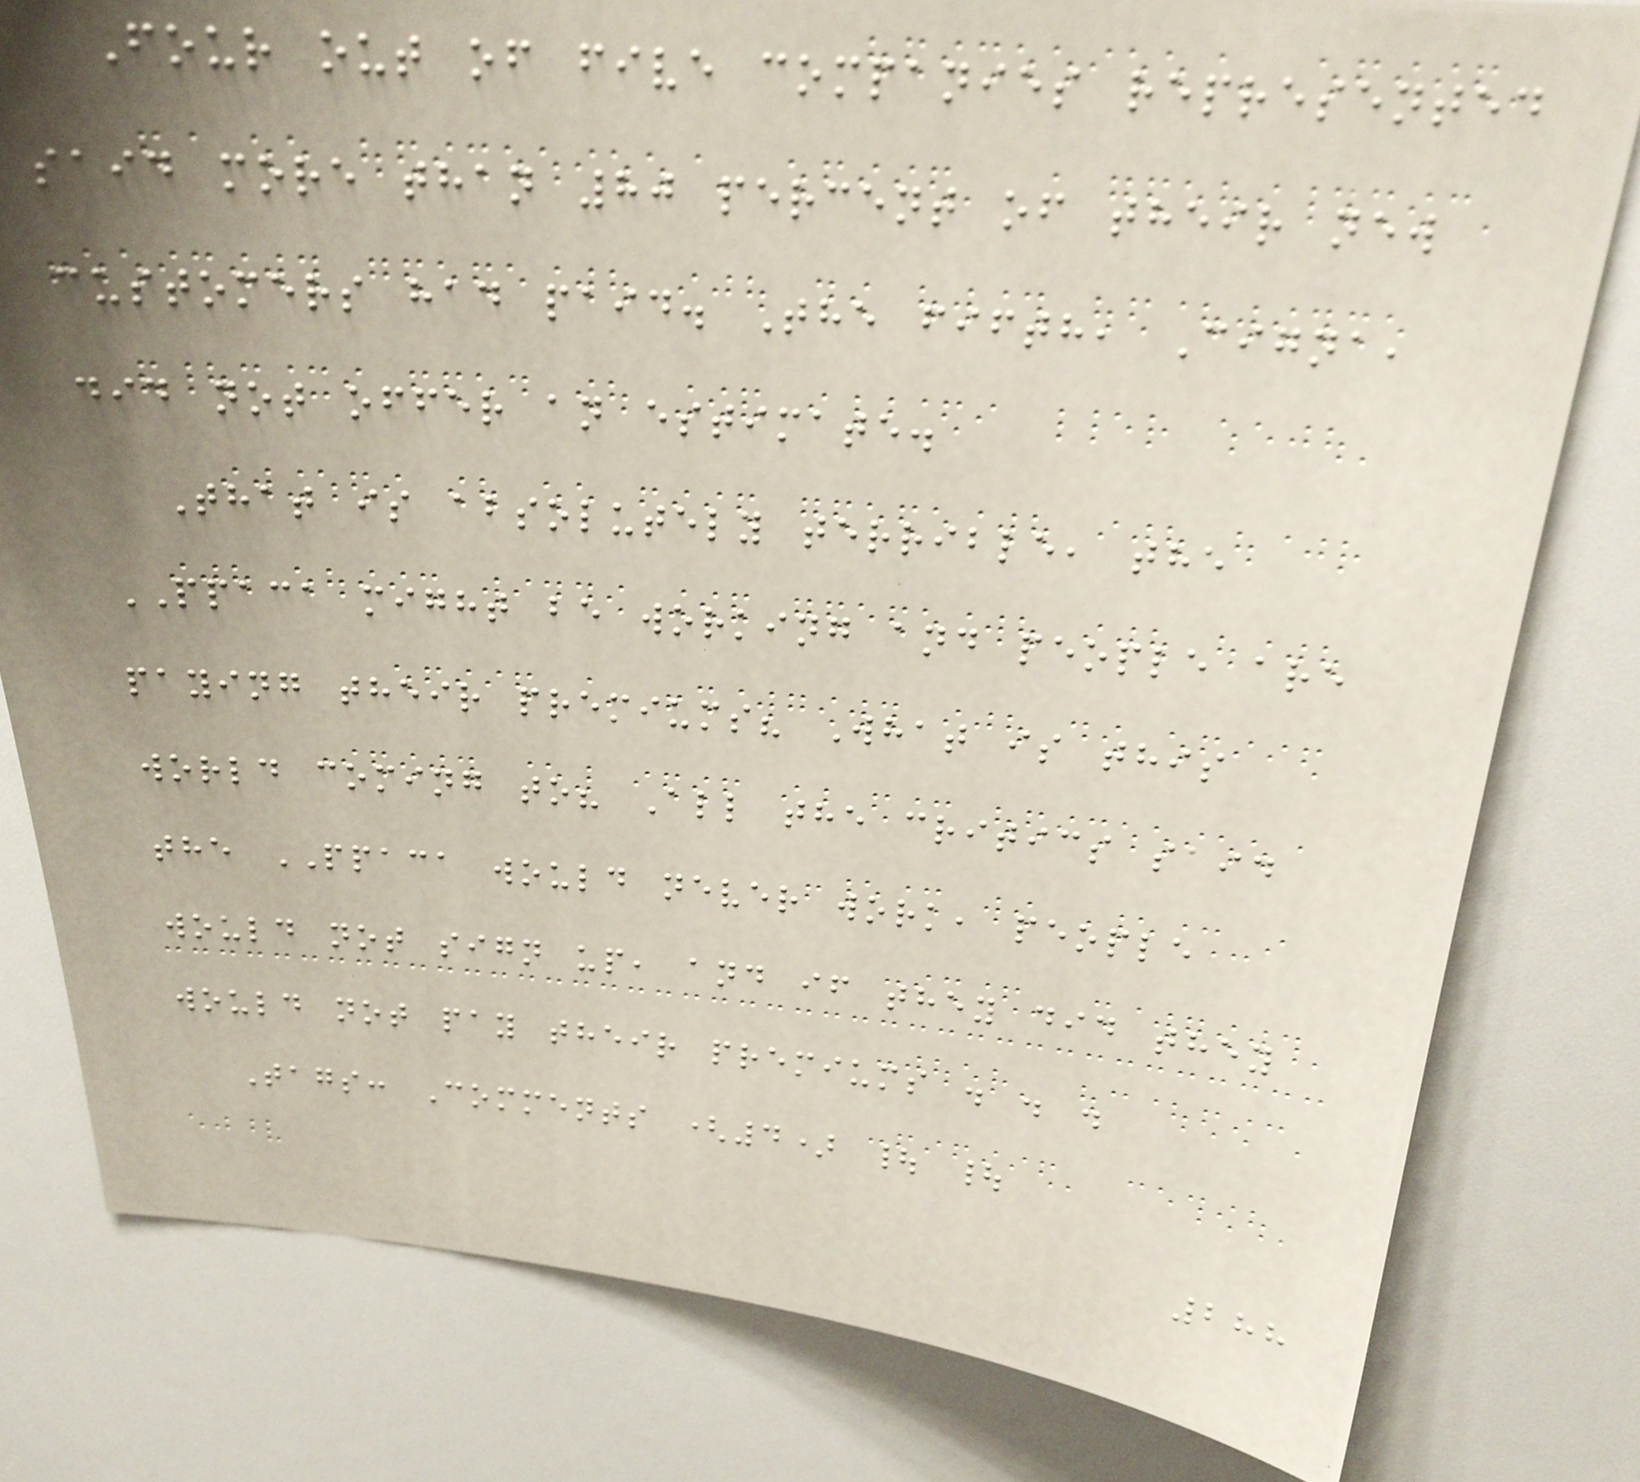Four out of five companies represented
said more than 80 percent of their new
customers had paid. The fifth, Cigna,
did not offer an estimate.
That is absolutely terrible, the
PPACA might be working and people are
paying their premiums? What is this
world coming to? All the critics said
the PPACA would never work, people
would not sign up, and if they did they
would not pay their premiums . . .
Tags: Comments (4) | |
288
